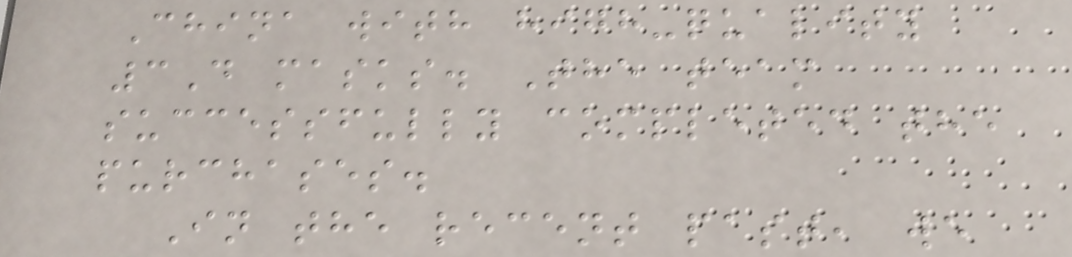China with high-quality
3D masks. The team
successfully completed the
purchases.
In the recent past, we
